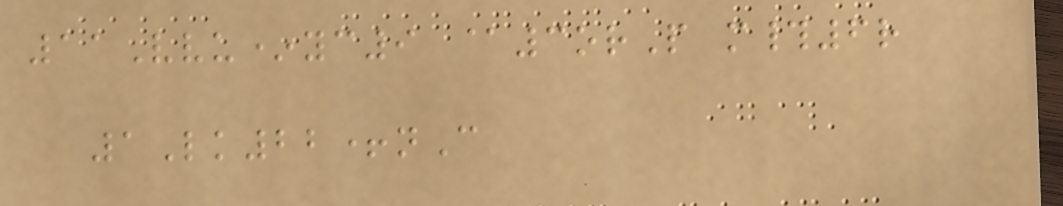11Vvu*yc9 @3orP m#6r
1Lk22+nC
